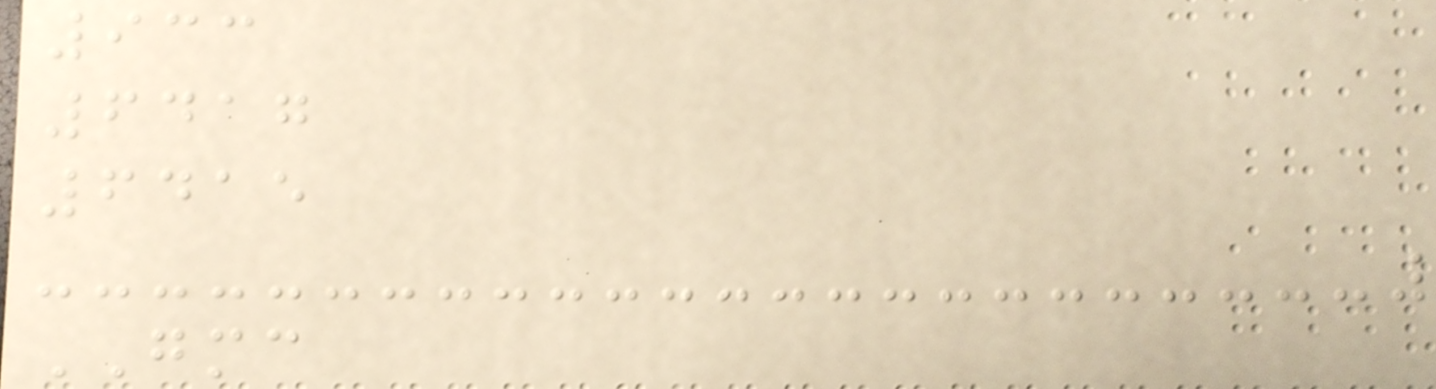933
6417
6415
GMC
